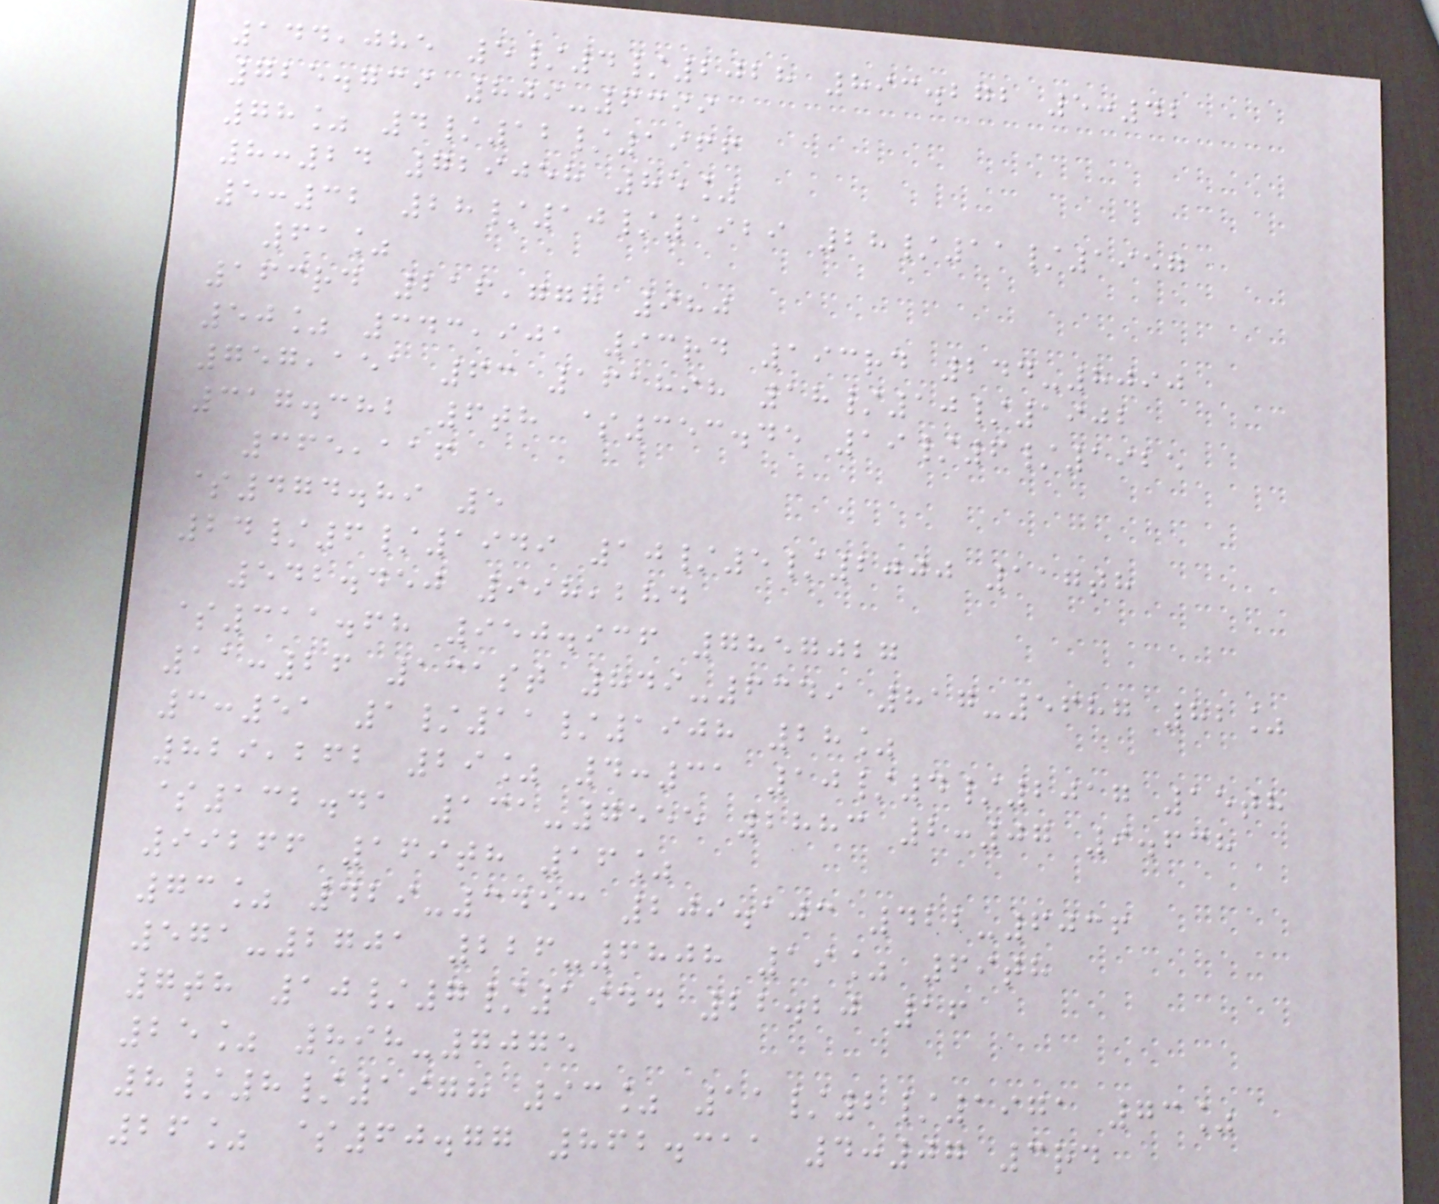144,085 5/4/2028 893.272 5:42
725.739 809-6399
78% 4/12/1966
8:24 729058 85%
5:32 28/10/1929 28/11/1957
61%
163rd 216,778 980
50% 343,901 93rd 193rd 244-8090
757,151 63 161898 18/10/1902
317.382 6th $353.45 19/6/1925
365,116
$474.89 5
24/6/1949 10/5/2000 117th
542.450 998,284
$311.68 950.936 7857027
11:26 131st 849-6349 817-5687 82%
3:51 1/11/1908 28%
829,262 29% 4:31 10/4/2017 15th
$132.41 131-7555 2883 2:07 9.638
99266 169th 16%
73% 429-3453 209.103 422-6036
571-2701 226-6808 19% 69th
7th 10/7/1944 22.20 16
25% 898-7075
8/8/1978 93% 11/2/1971 73%
26% $60.77 862.311 4:07 3rd
